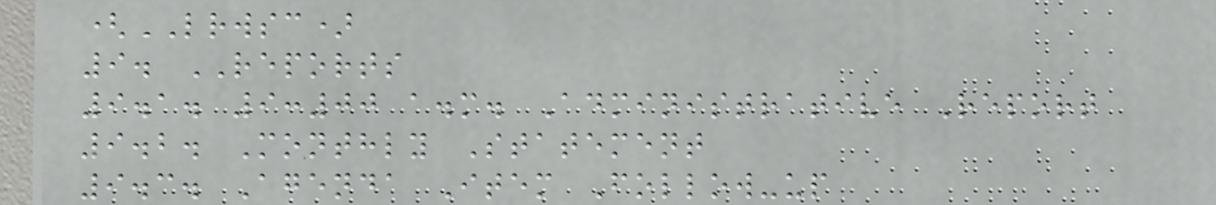(LRWSC)
9. REPORTS
9.1. 9:00 a.m. Administrative Report
9.2. Monthly Statement
9.3. Agenda Item Follow-up
